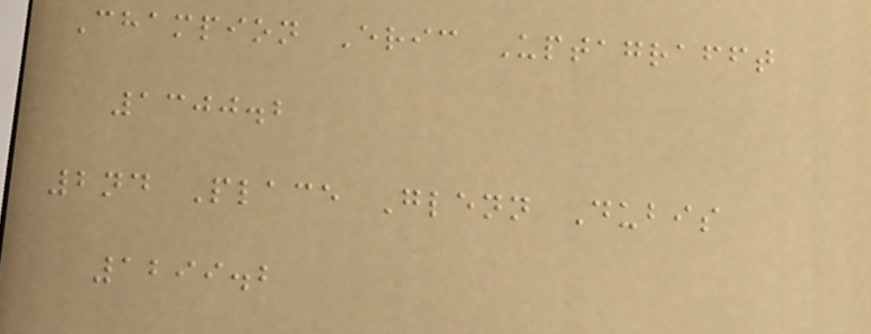Champion Eric Uptagrafft
1300.2
2nd Place Glenn Dubis
1299.2
